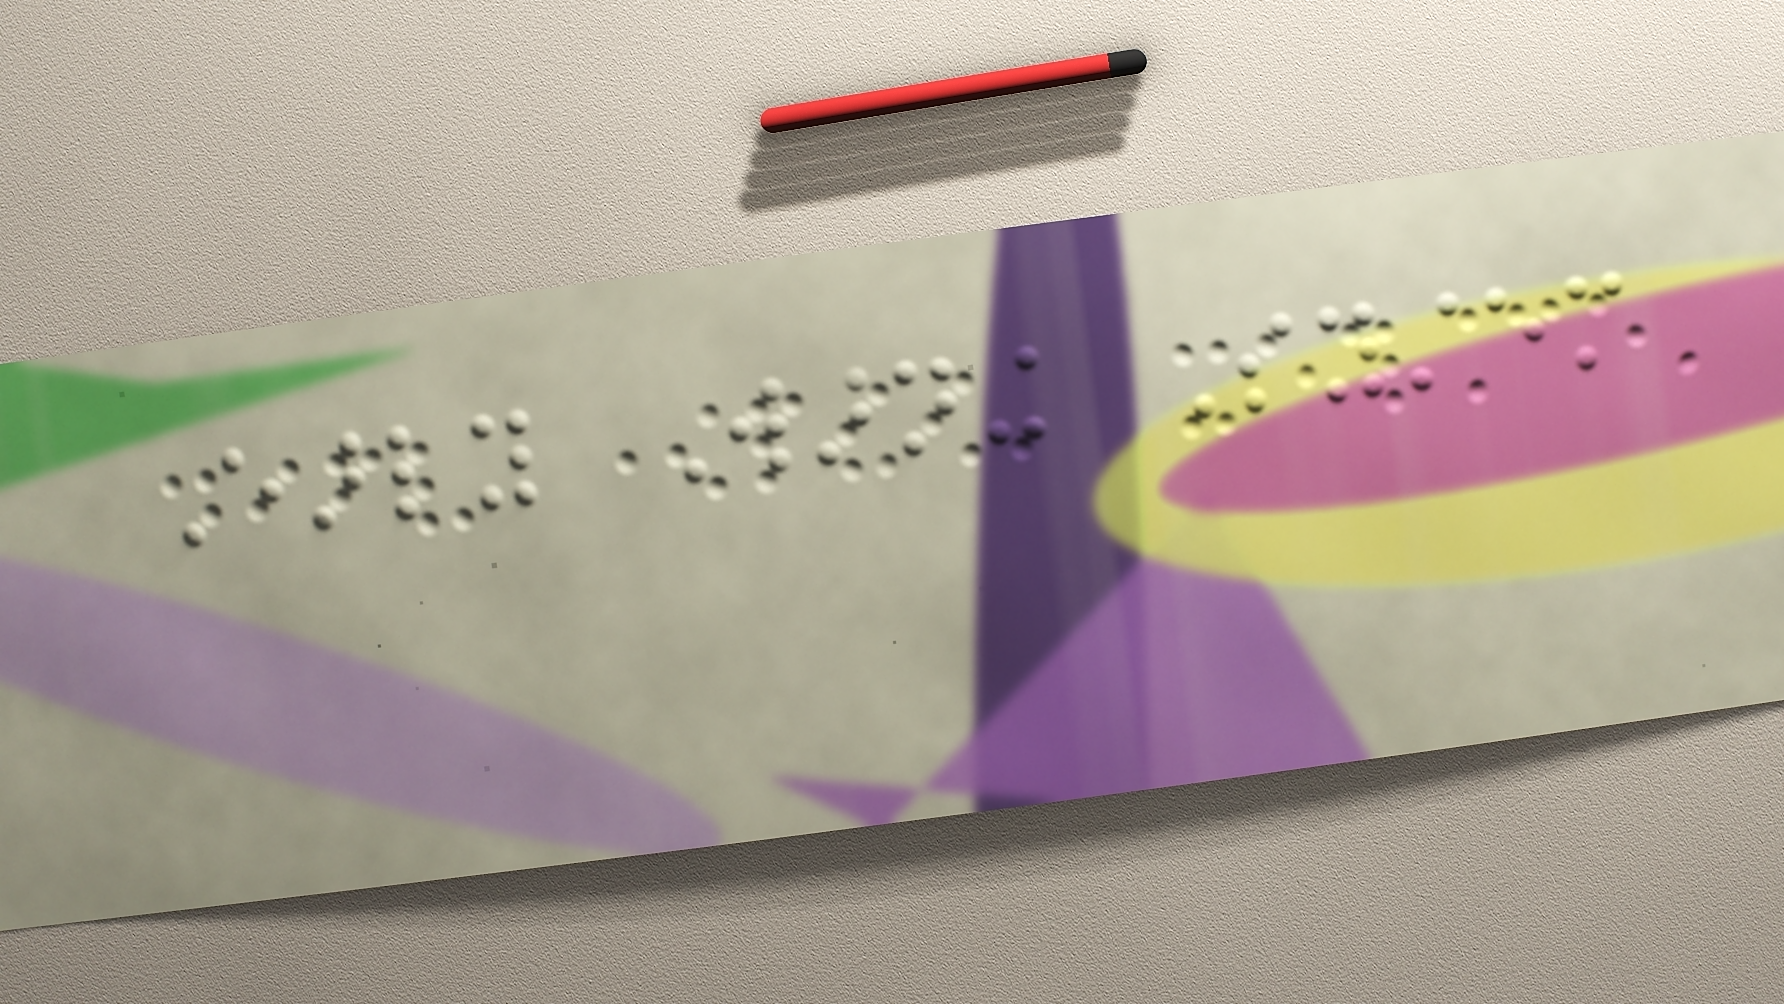Early Warning System
